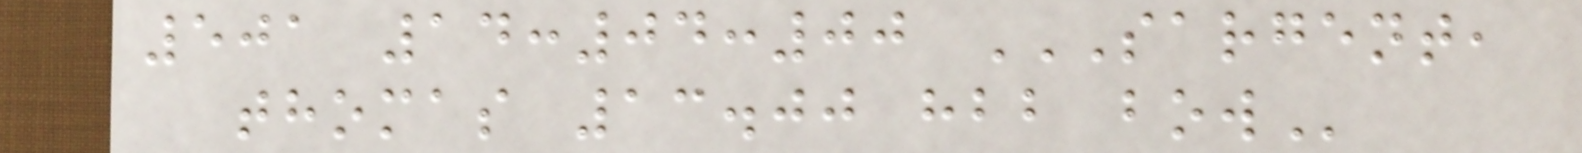501 14:04:00 SARGENT,
THOMAS 13.00 HBB BOW
